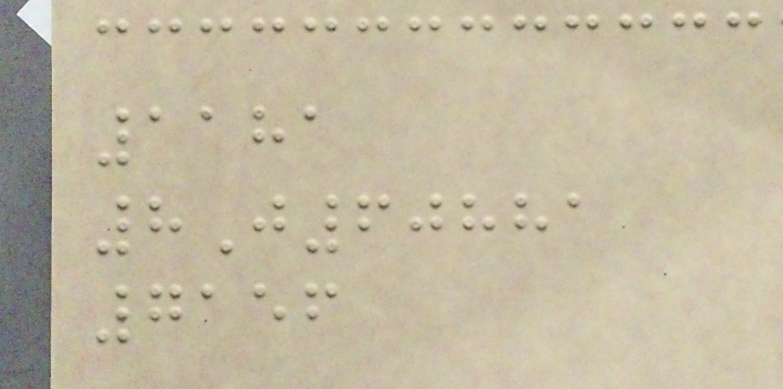1181
8J60881
7156
